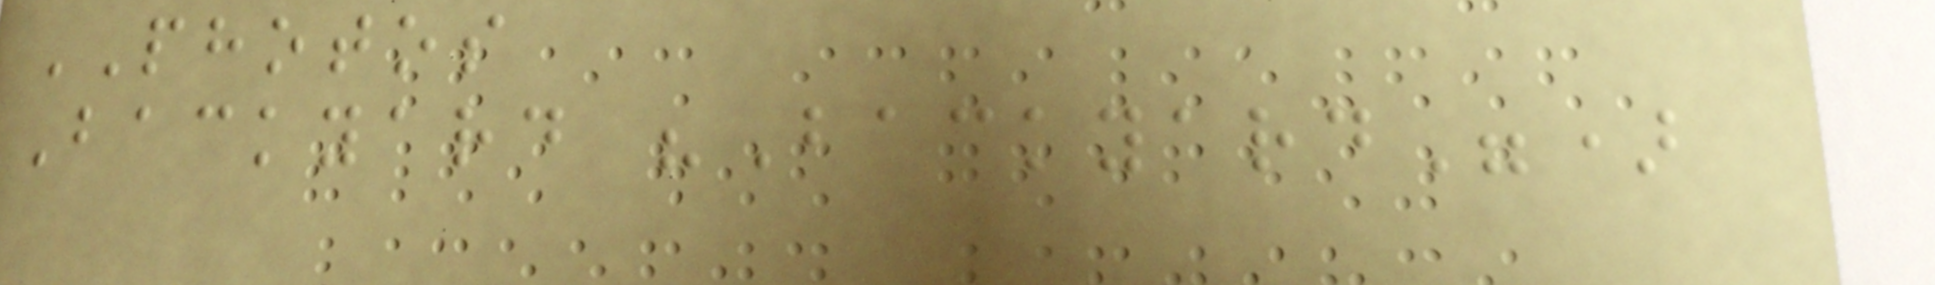PHOTOS
Backyard "Backyard")
